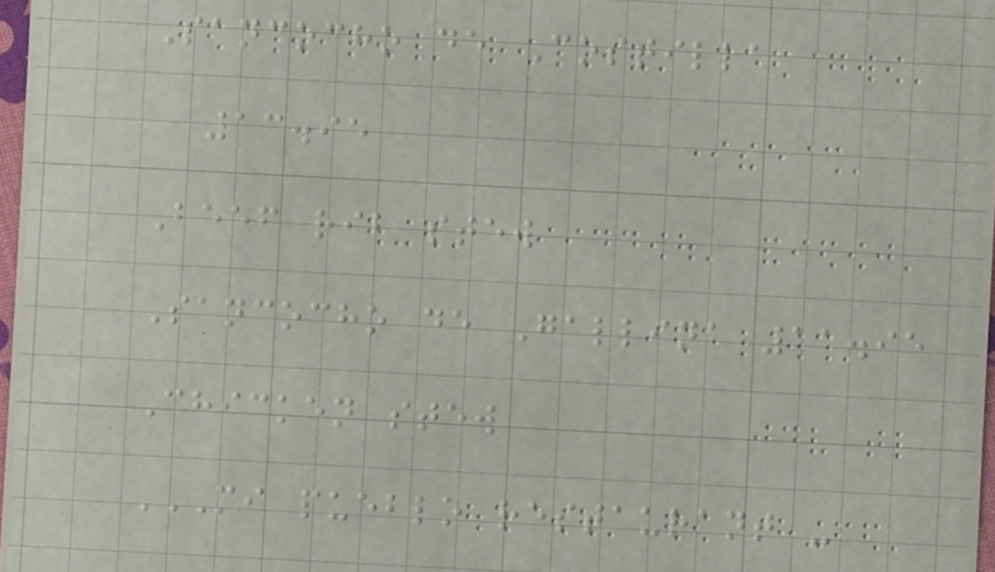Sancocho de Costilla
13.95
Beef rib stew
Sancocho de Gallina 11.95
Chicken stew
MI PUEBLO RESTAURANT -
